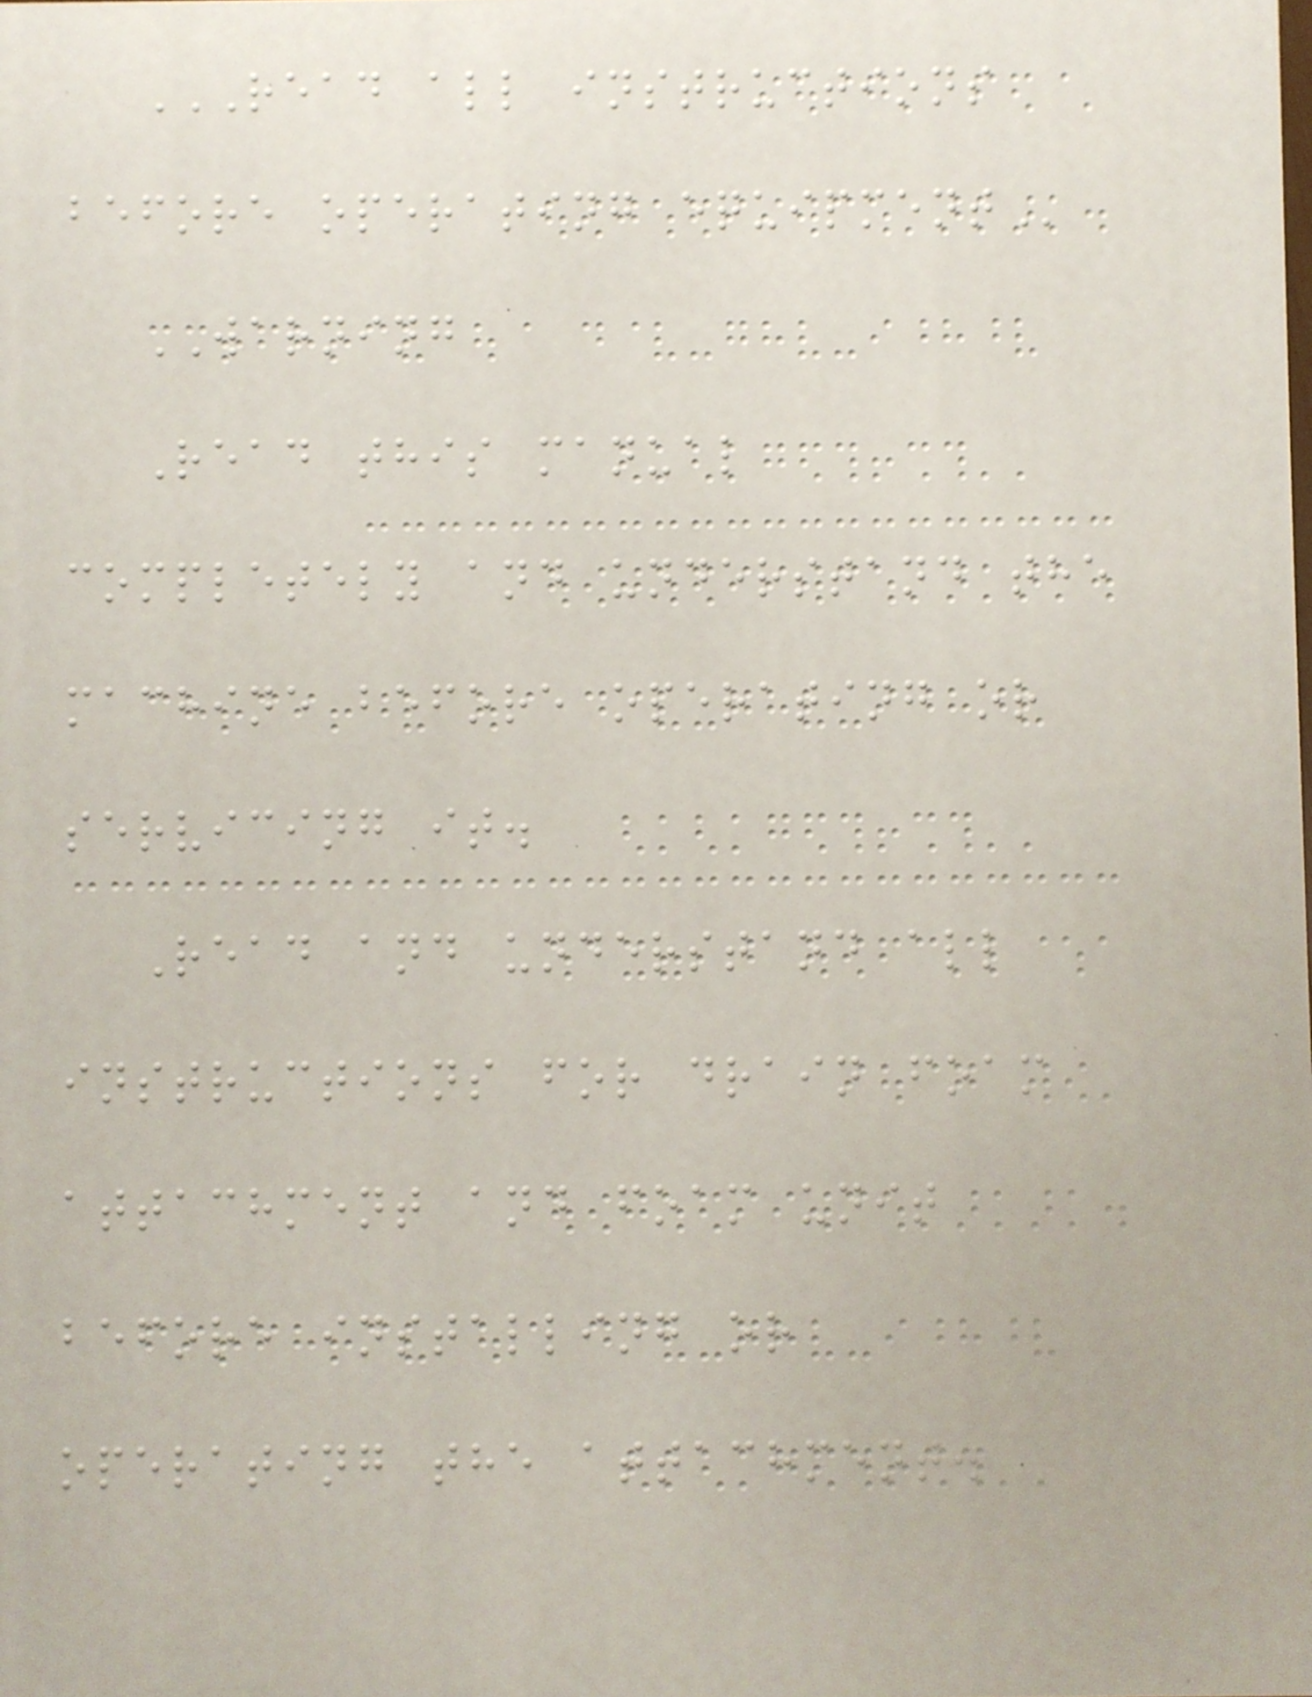READ ALL INSTRUCTIONS
BEFORE OPERATING EQUIPMENT
WARNING
Read this manual
completely and understand the
machine before operating or
servicing it.
Read and understand all
instructions for drain foam
attachment and foam unit
before installing or
operating the attachment.
